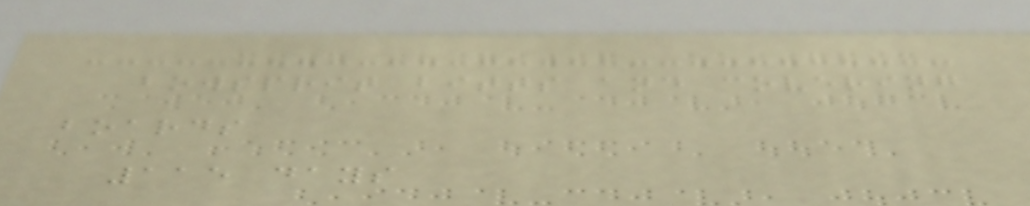bowsprit bitts and covering
boards
115 days
